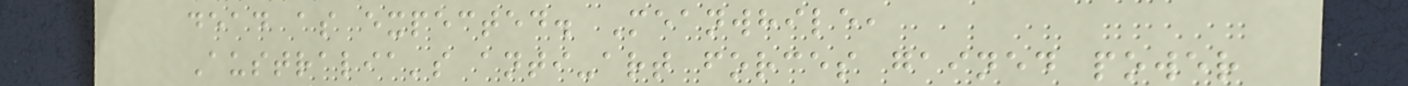dead as expected. Meanwhile,
Australia's anti-art forces gained power
